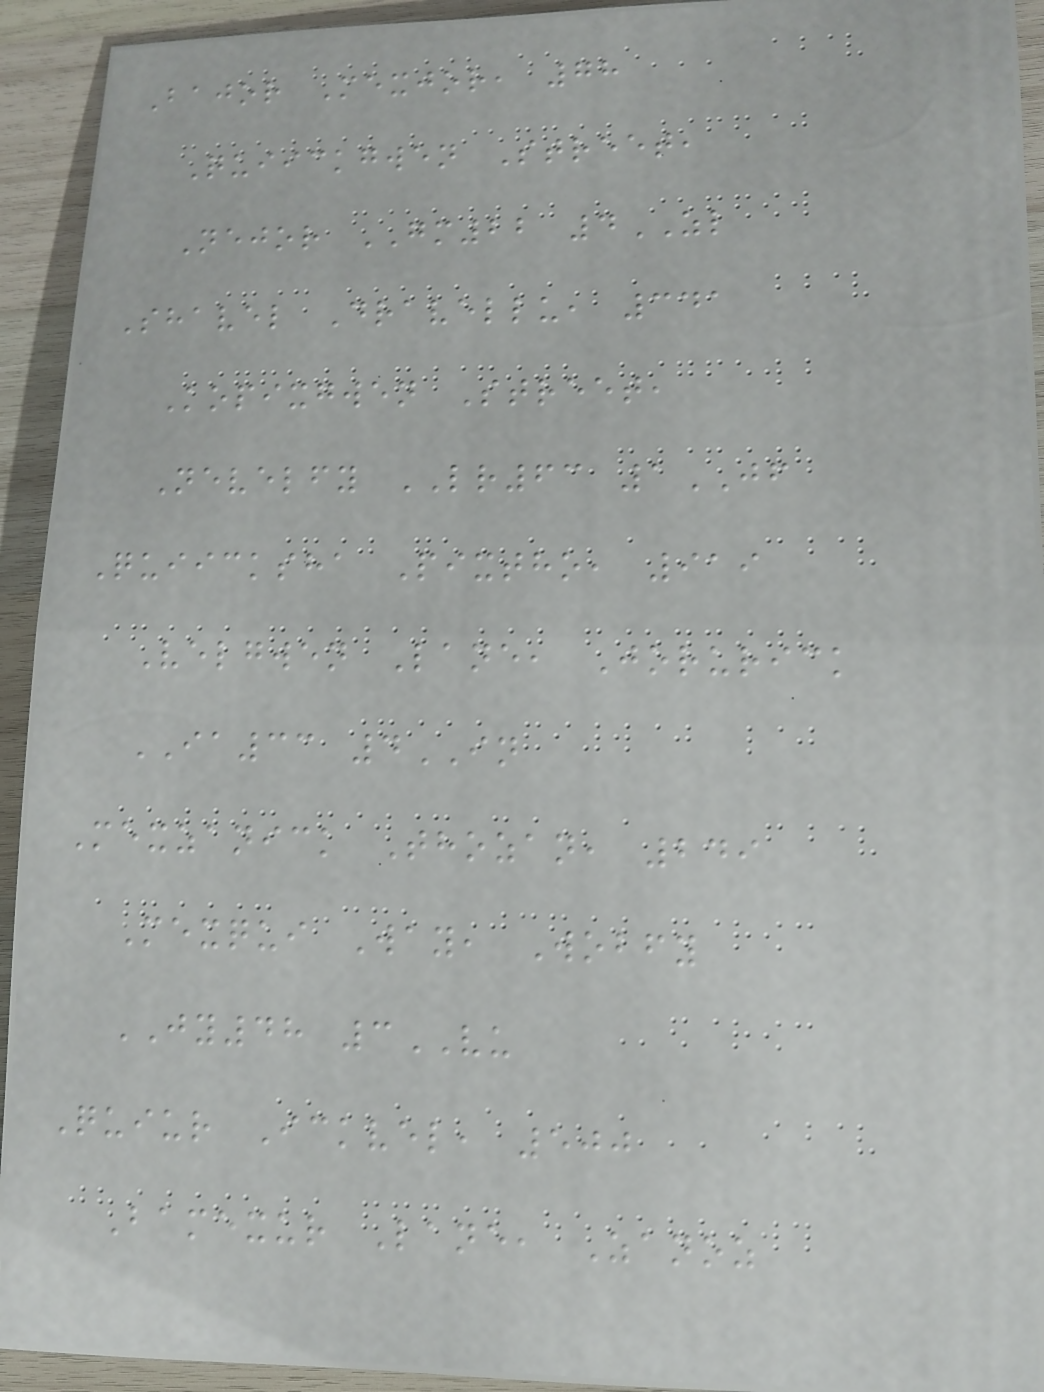Bajor Mexjor, 78
Quiickgwen Street,
Nejor GM22 4ZL
Shavel Dravellu, 341
Kopixgwen Street,
Nevelfy LR63 1JF
Quiicksha Pixtho, 919
Velgwen Lane, Jorurick
IA33 4IN
Mexzanick Thozan, 249
Mexqui Way, Wobfy
JY48 3VU
Quiur Ickvel, 500
Bamexur Lane, Zanoz
